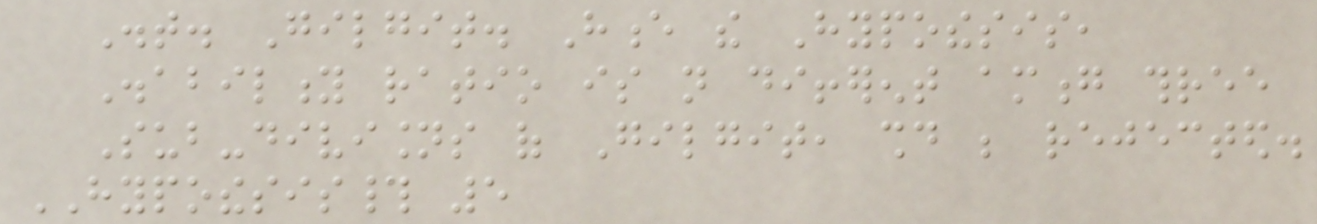Dist. Gilgit. Hence the Hypothesis,
Disability ratio is not different among three
Sub-divisions of Gilgit, should be rejected.
HYPOTHESIS# 5
